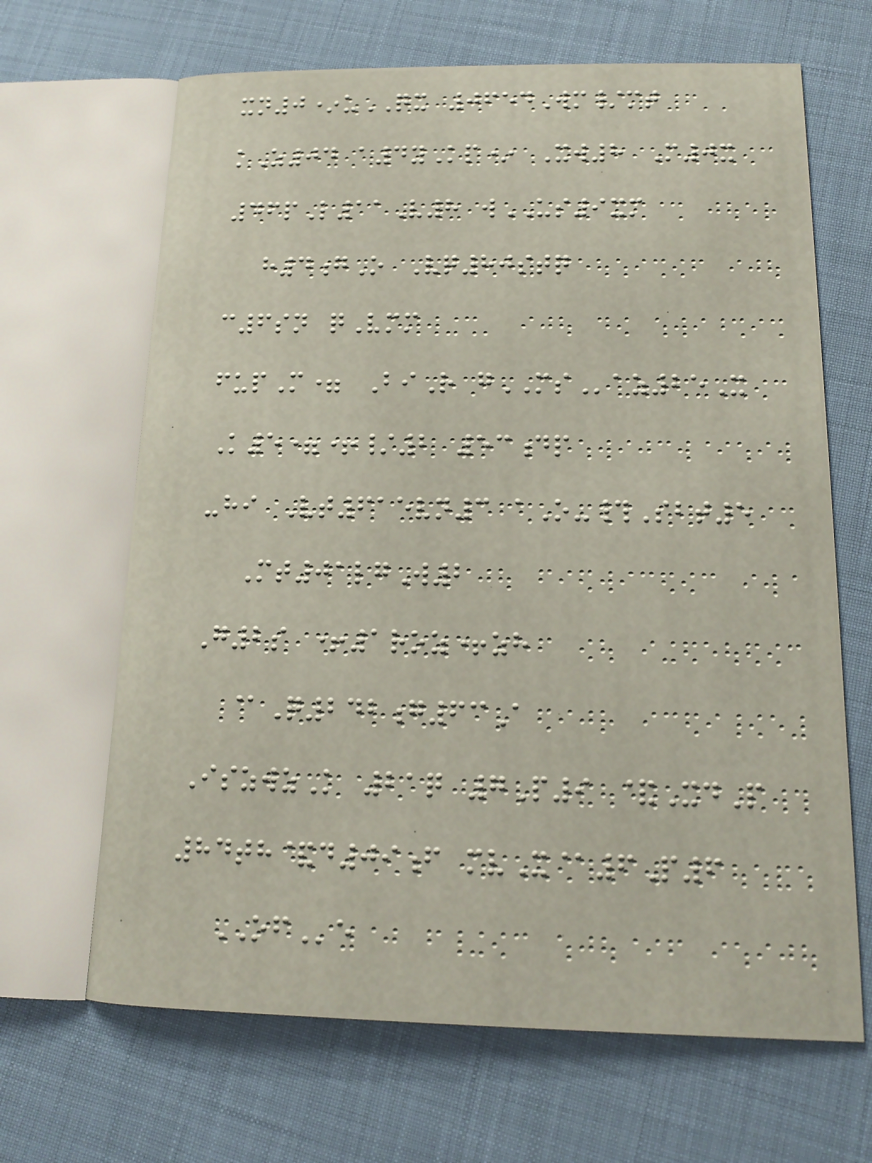xn0*uQX 0654Wm/mt
kZ04 a4yKp* Xw8 M0x
46pL11V8 wUS9xm
h4gO Vq80stq
c6sn qVmm
fupM= BiR gMSaz25X
K5=+/2 53dp
-hi Vt615vn3 aO-#Sbt5
Mt01lgW2
G2s +1roz+zh
@Q242g63A
IszwzK 21q 7P9 &XdP
84th&d09f mvX@6P6
OFe
